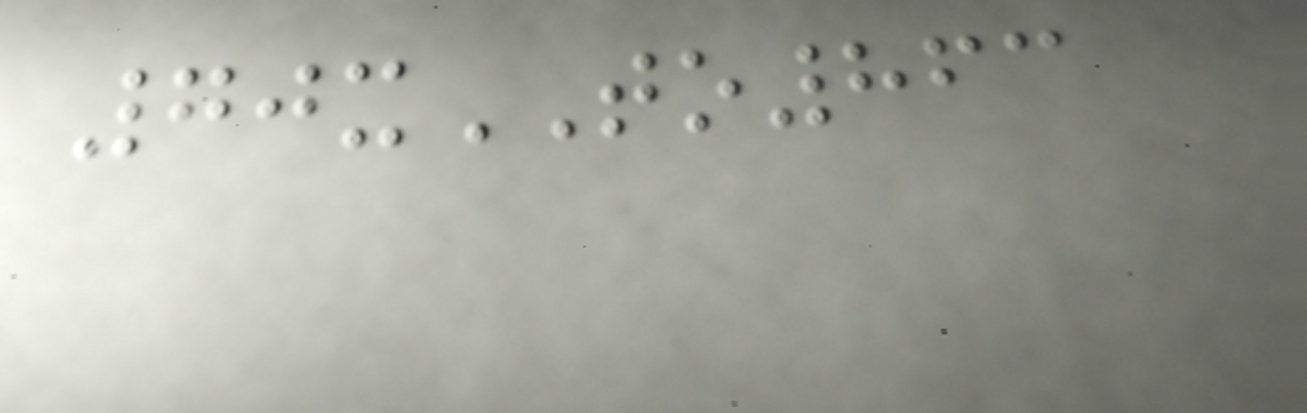70xTO863
